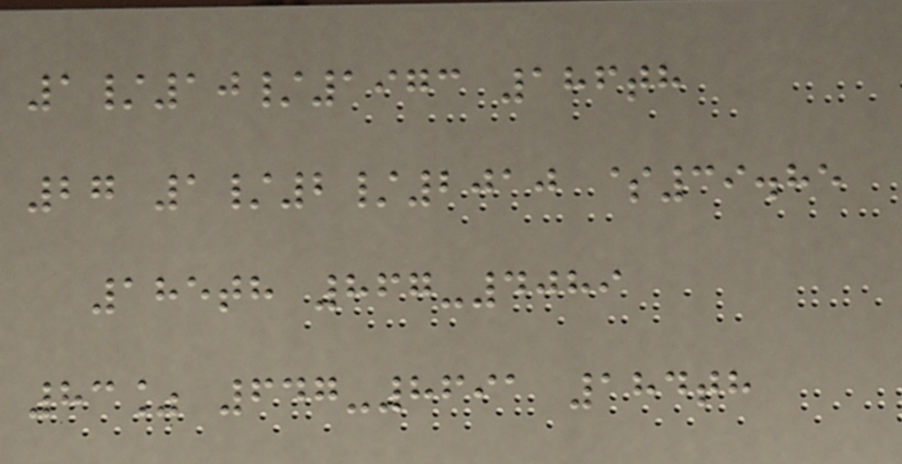1/10/1973 186th
27 1/2/2010 $39.85
185th 867-4089
83% 647-8691 184th
